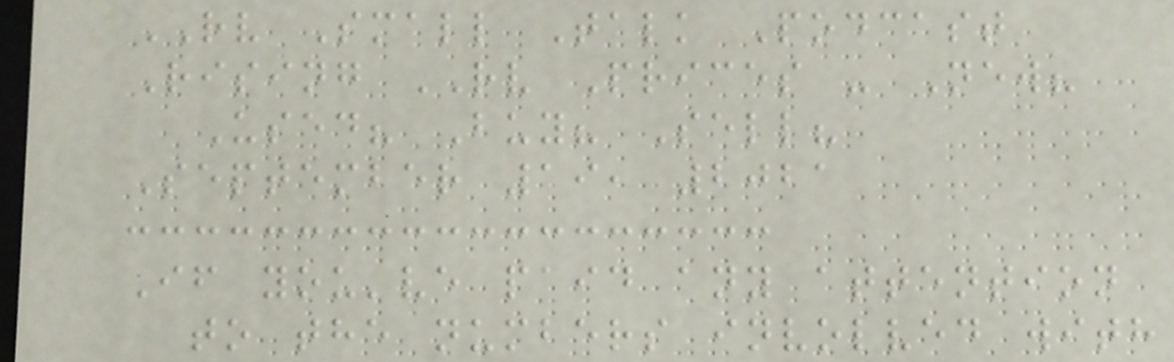RV Small Talk Podcast
Rising RV Prices - New?
Used? Buy? Sell?
September 19, 2021
If you've paid any attention
to the numbers involved with
